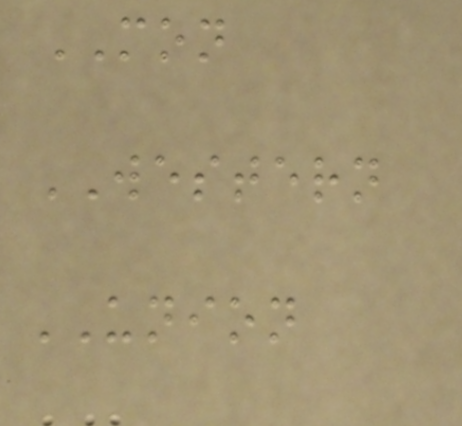MON
WESTERN
UNION
